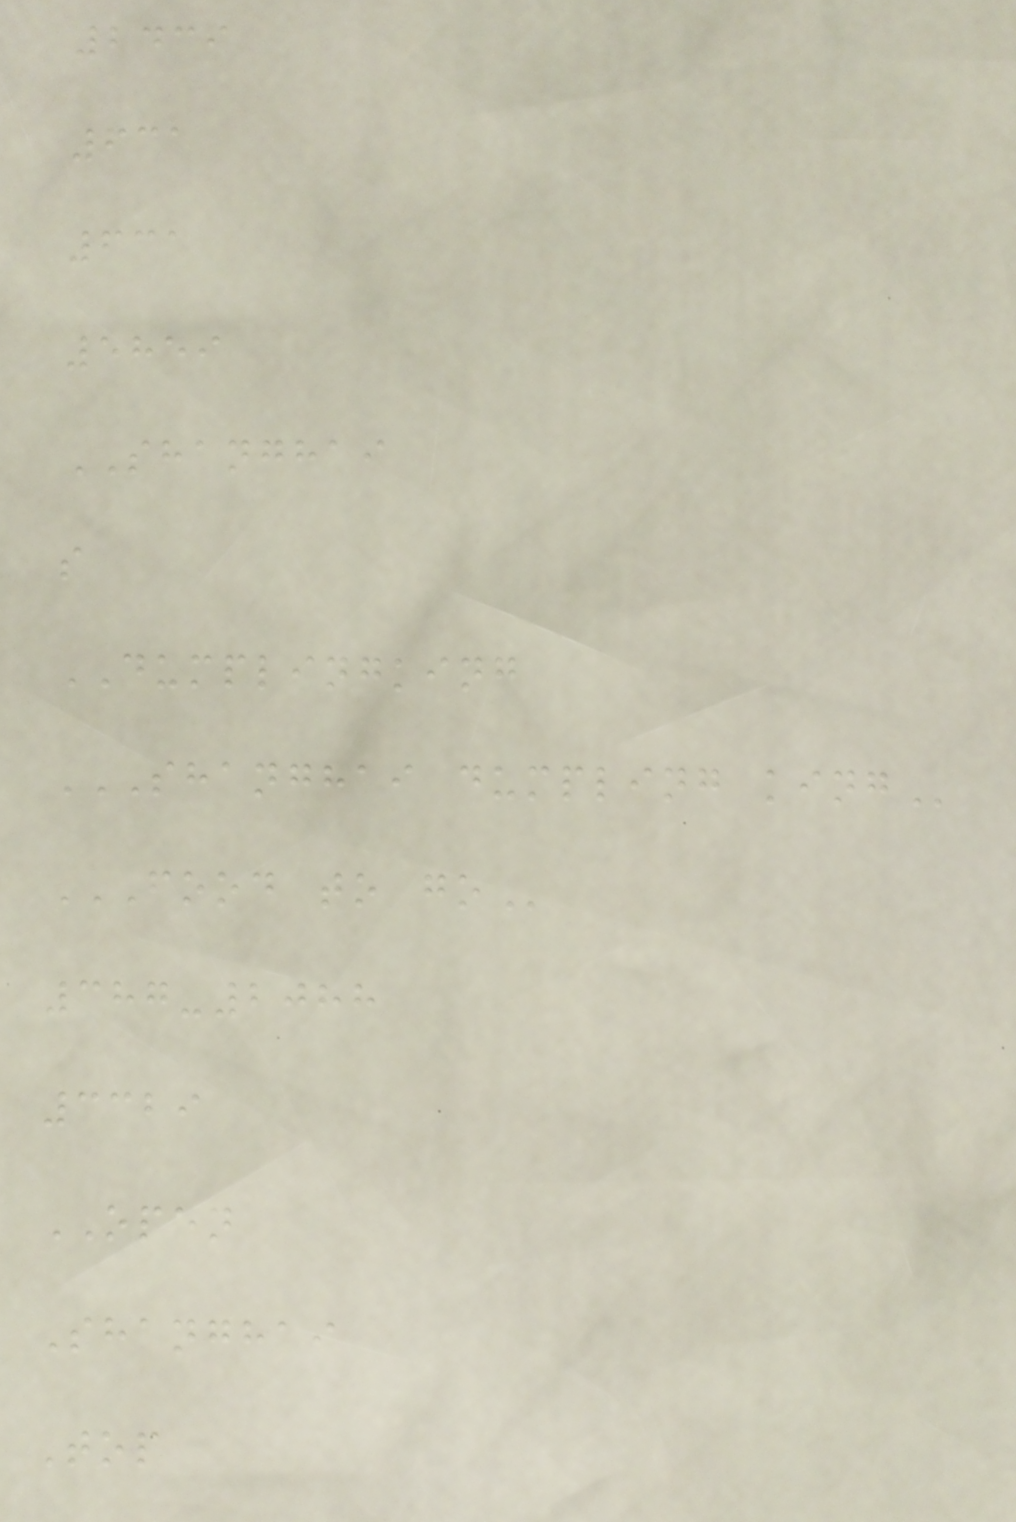2439
631
631
5859
SHANGHAI
s
DUMPLINGKING
SHANGHAI DUMPLING KING
FOOD TO GO
387-2088
3329
OPEN
Shanghai
Top
